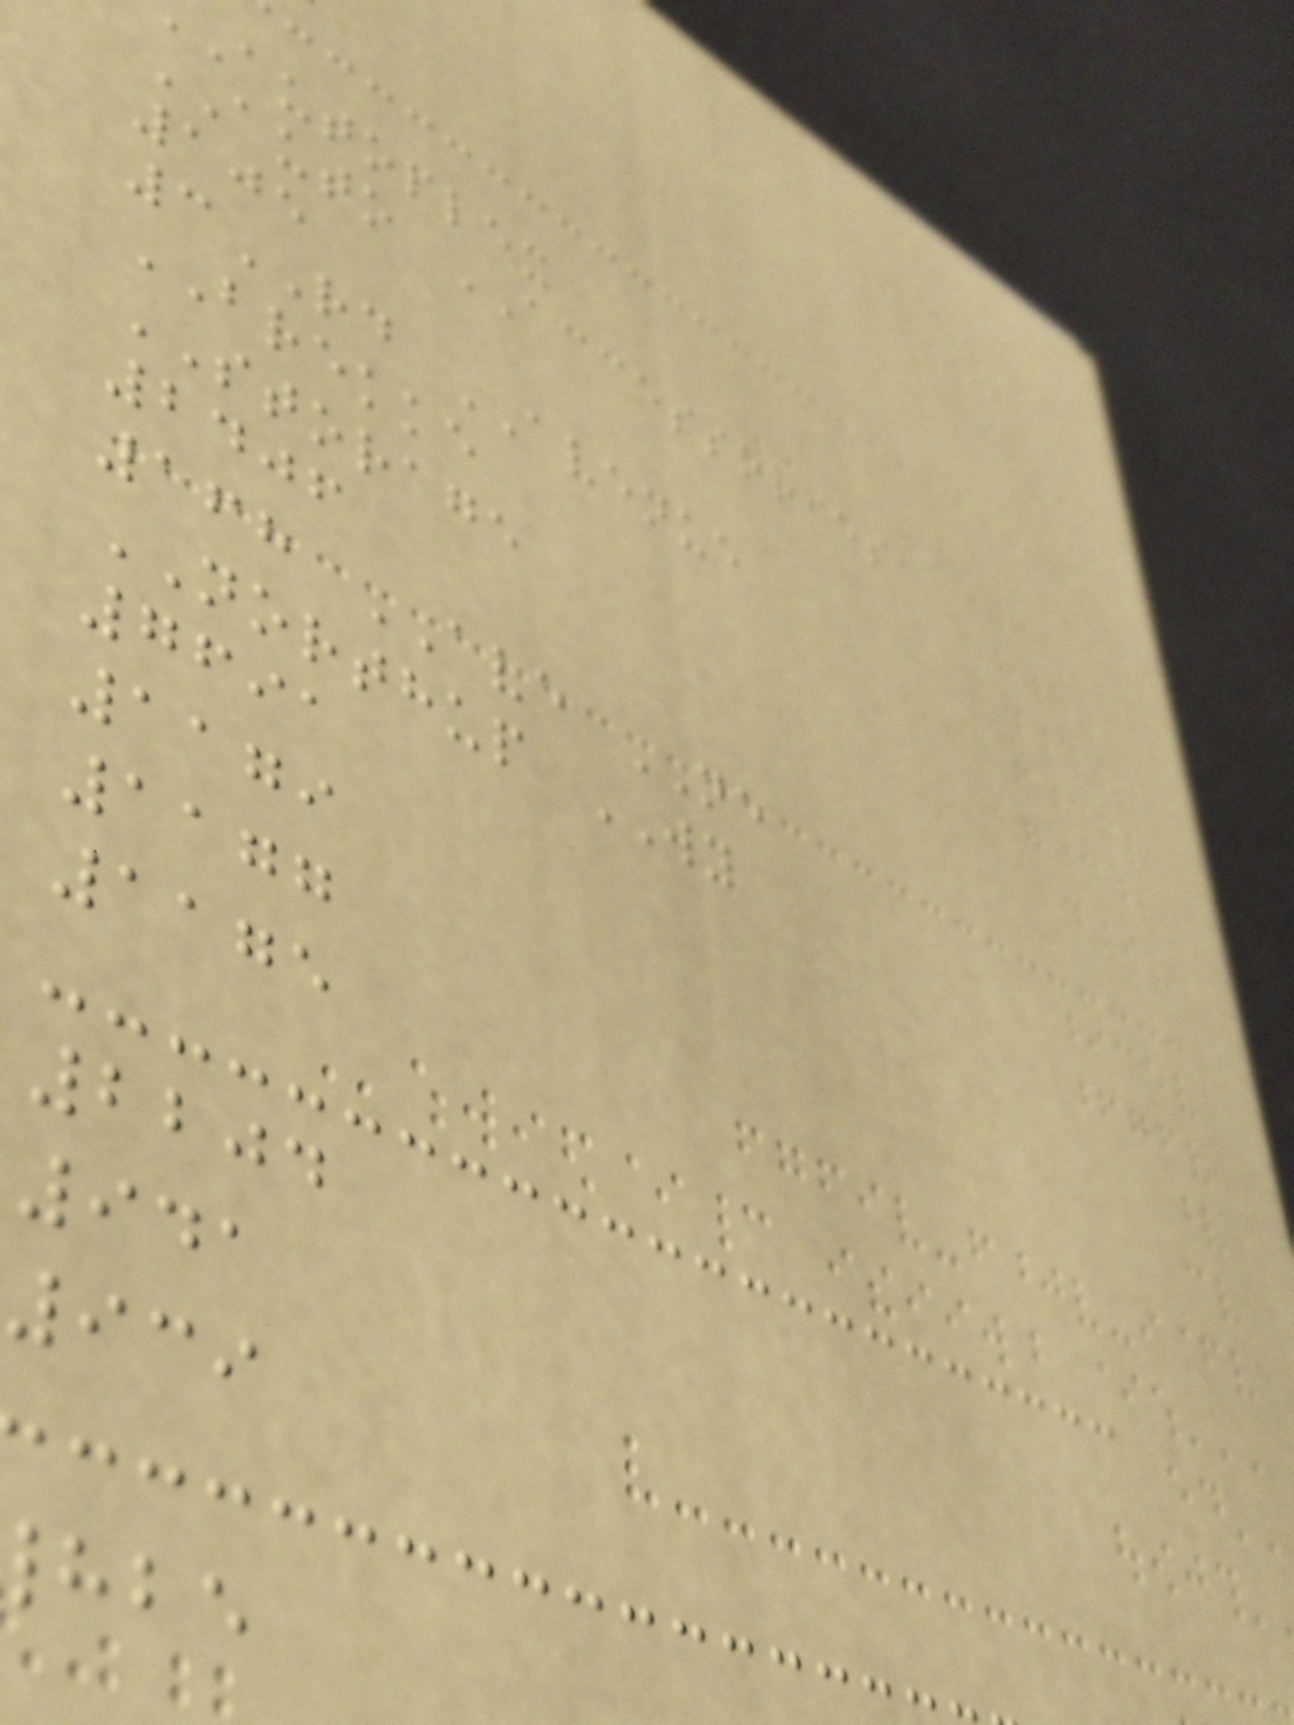autoplex
AUTO ACCESSORIES
105
3RD AVENUE
BREKKE
STORAGE
2406
168 AVE NE
NORTHUP WY
7691
1179
1177
1175
2204
941
939
